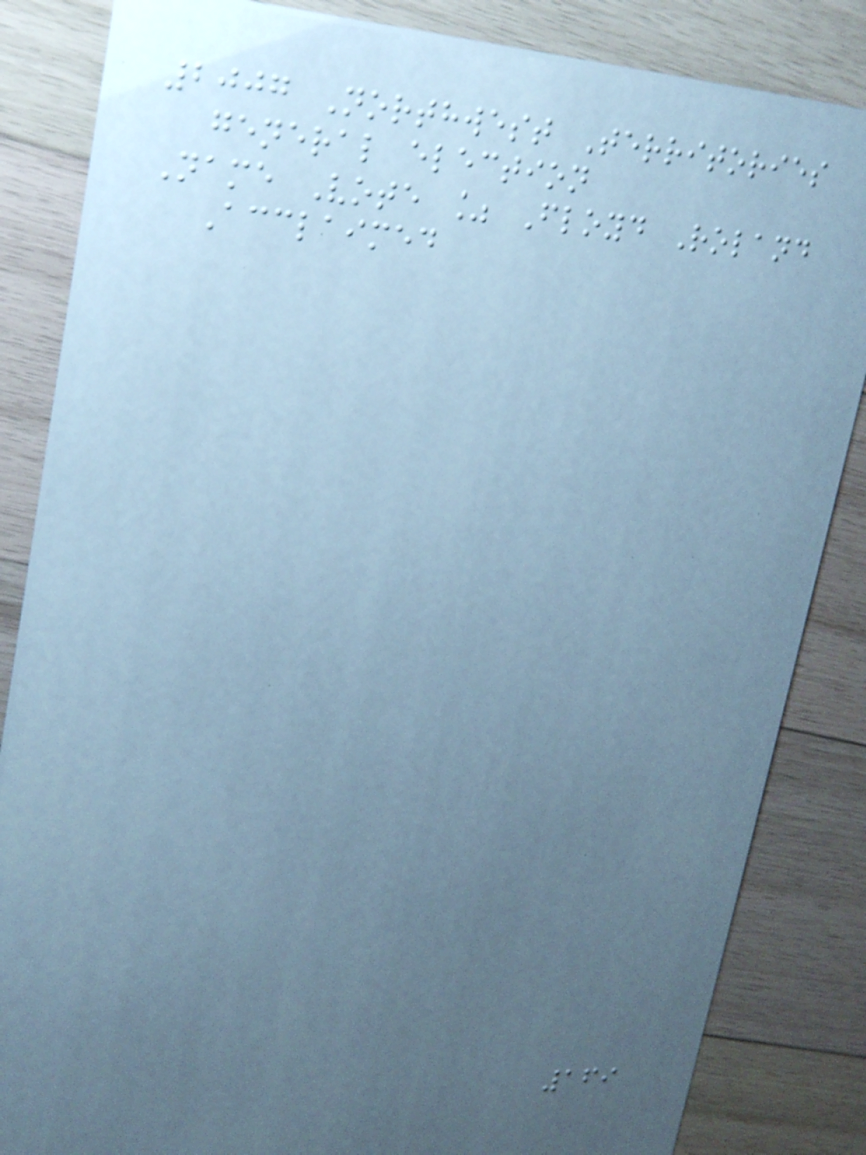2007 Northwest Territories
general election
Name Vote % Floyd Roland
Acclaimed
169
